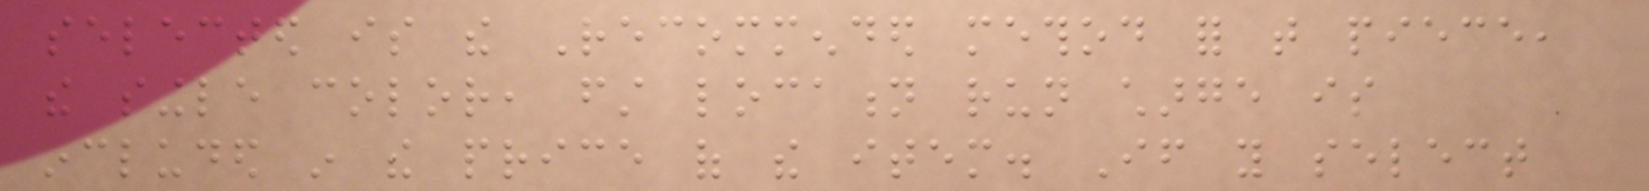selected is the Recommended method for that piece,
the single color, first location run charge is
included in the price of the item. If you select
